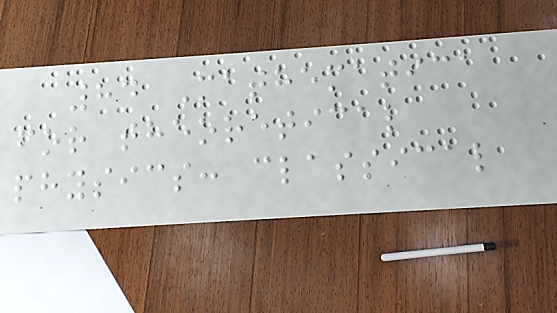84 Mathematica
for theoretical
physics: classical
